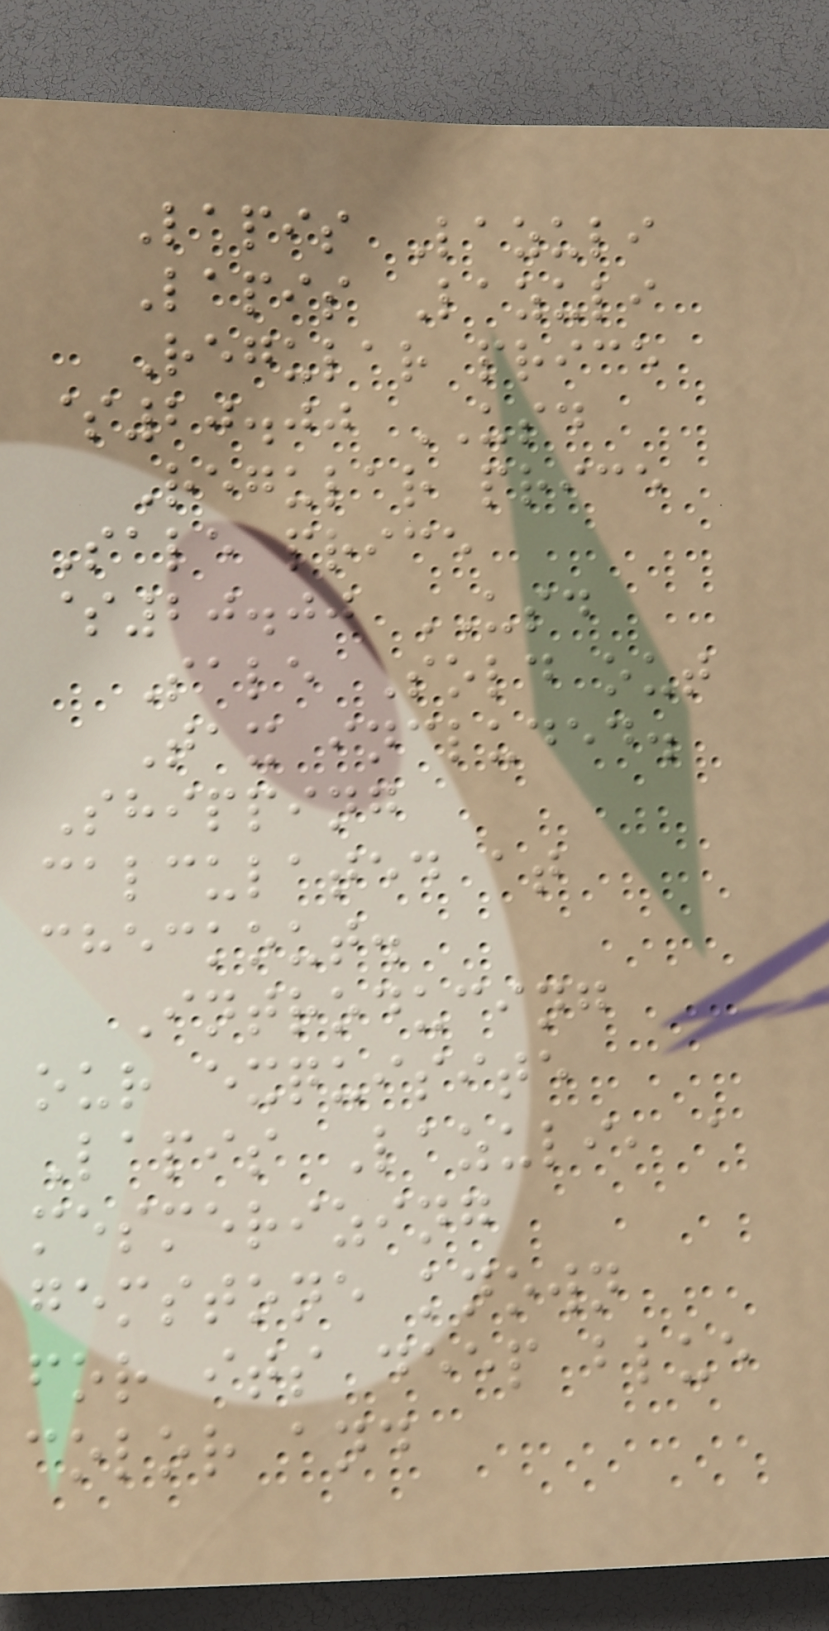Lapis Lazuli
Lapis Lazuli
Regular price
$20.00 USD
Regular price
Sale price
$20.00 USD
Sale Sold out
Tax included.
Shipping
calculated at
checkout.
Introducing
our exquisite
Lapis Lazuli, a
mesmerizing
gemstone known
for its deep blue
color and
